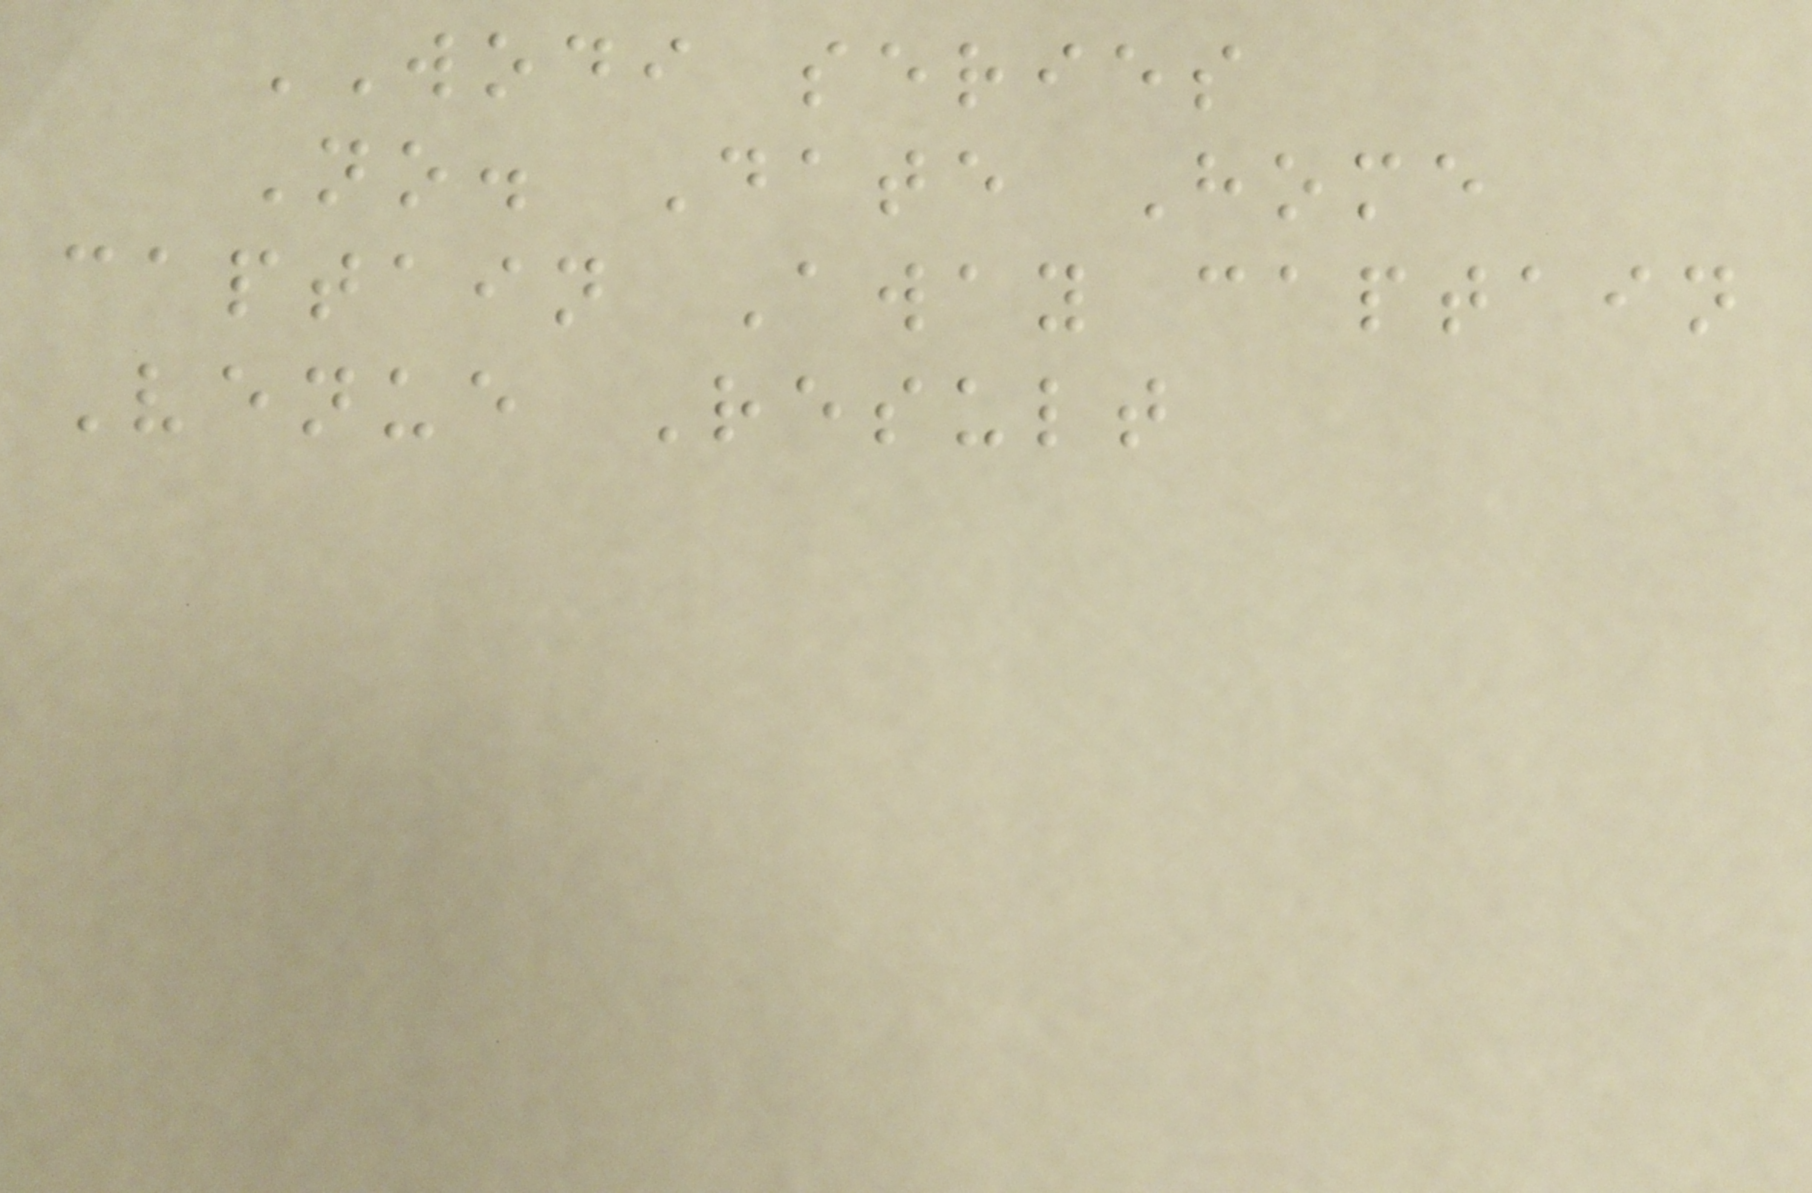WODI series
No. Date Home
captain Away captain
Venue Result
